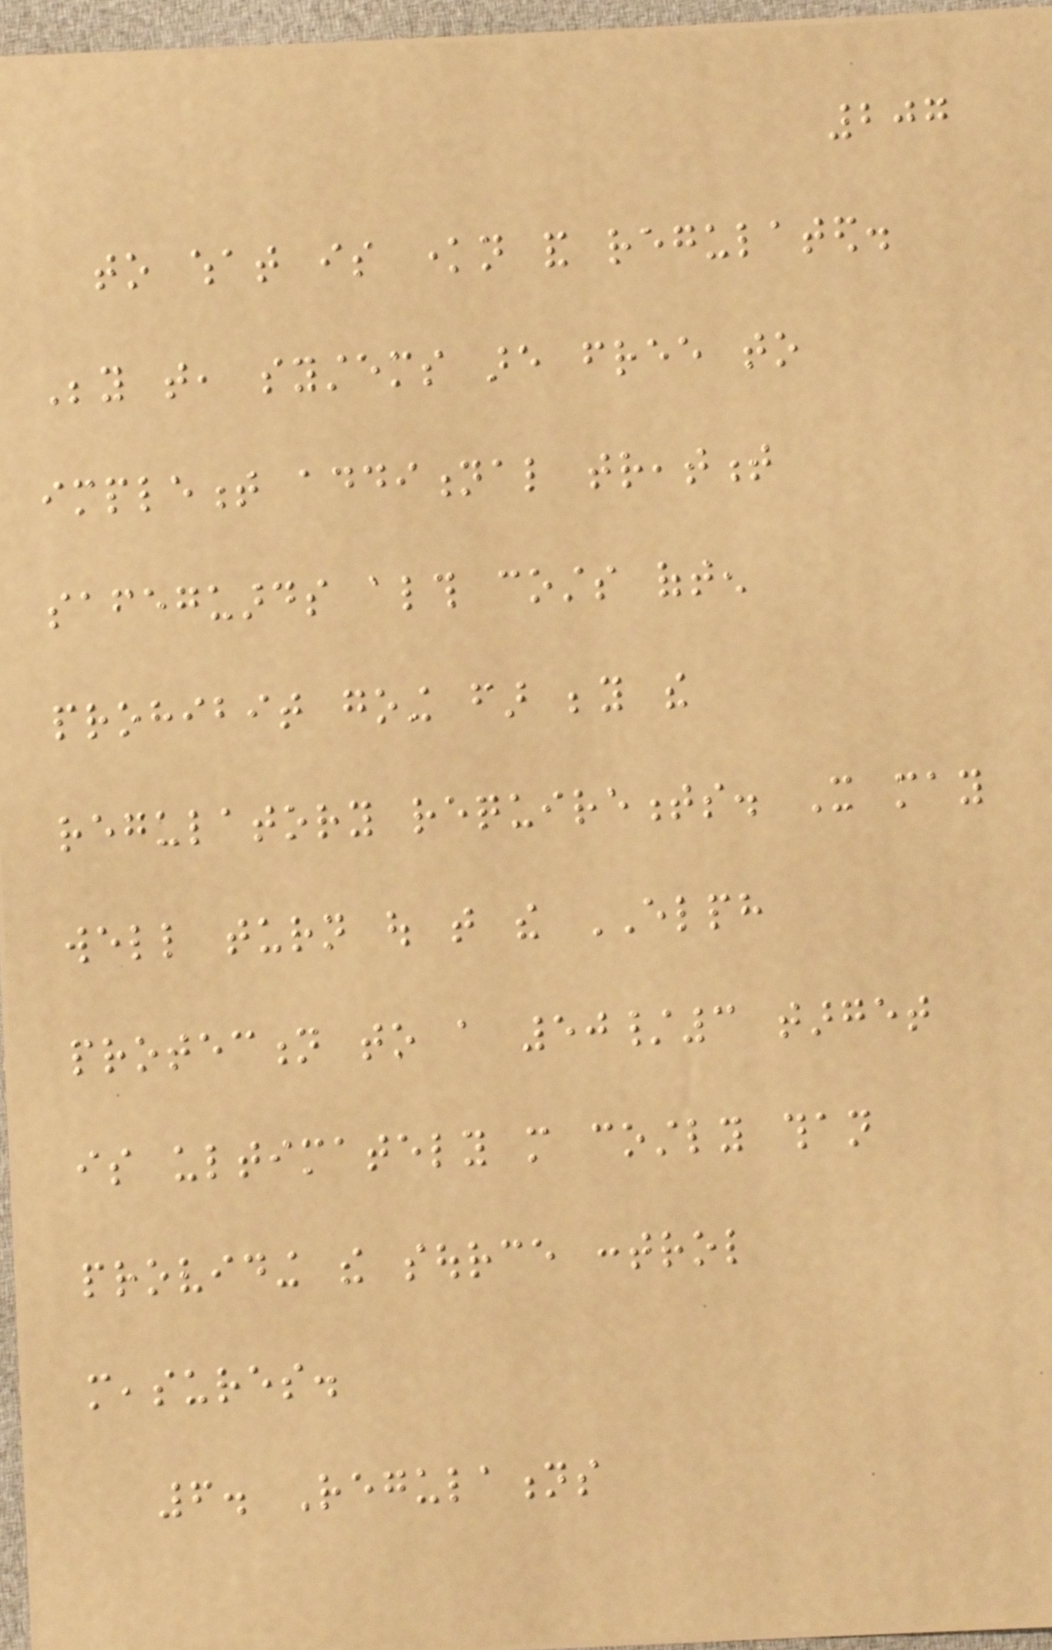207
to what is known and regulated.
Beyond that, systems are free to
implement additional treatment
safeguards although costs often
prohibit going far beyond the
regulatory requirements. It may
well turn out that the ELPH
protection to a 50/3 target
is ultimately more costly than
providing the source control
measures.
6. Regulations
